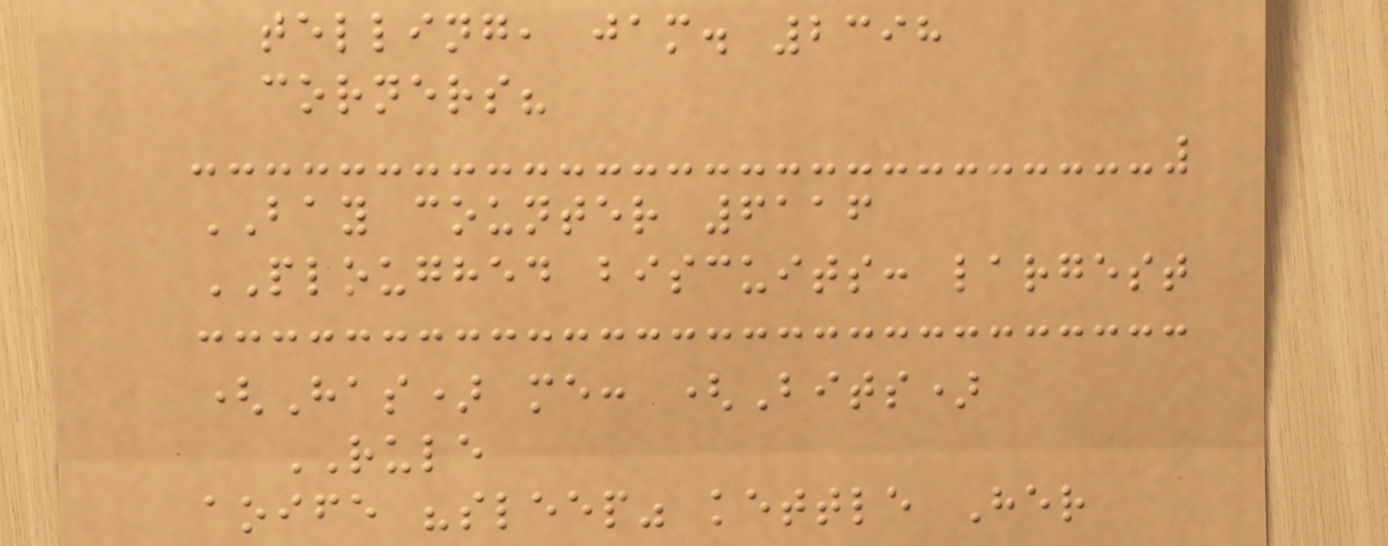telling, jam. 2398
corners?
BAY counter 6116
PLOUGHED biscuits: largest
(Has) me: (Bits)
RULE
aoife "sleep" kettle Her
